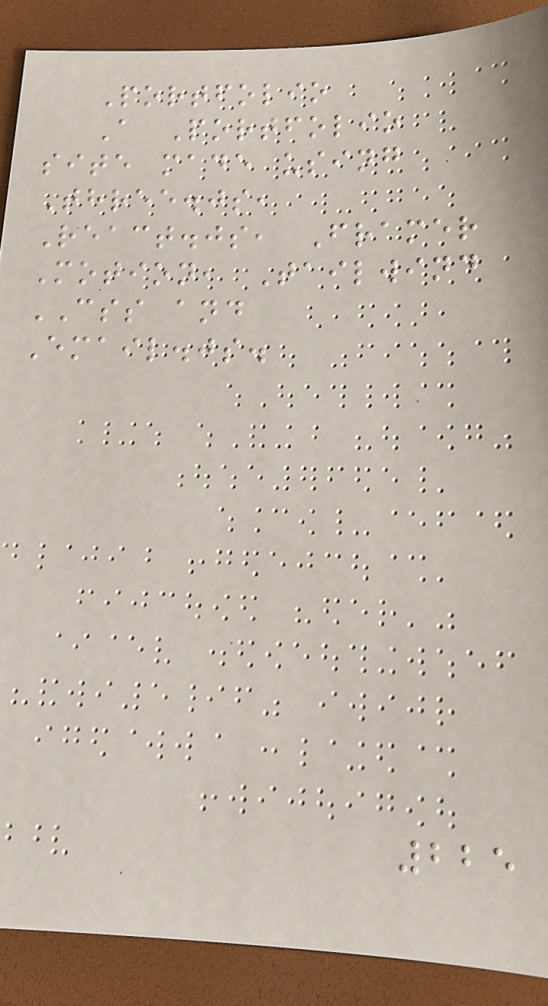Portfolio
A Portfolio
site made using
Three.js,
React.js, Framer
Motion, Tailwind
CSS and
Email.js.
225
